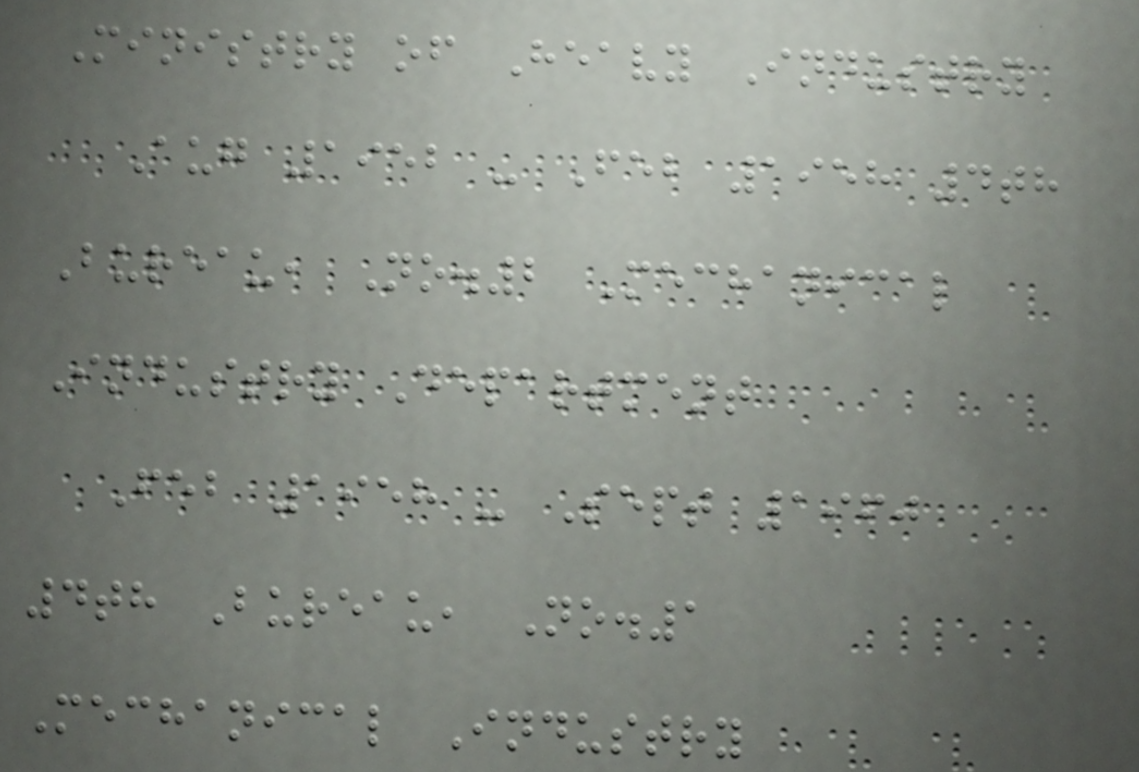Ministry of Heavy Industry
Aug 1952 - Feb 1958 4th
Bureau, No.2 Mechanical
Industry Department
Feb 1958 - Sept 1960
4th Bureau, No.1
Mechanical Industry
